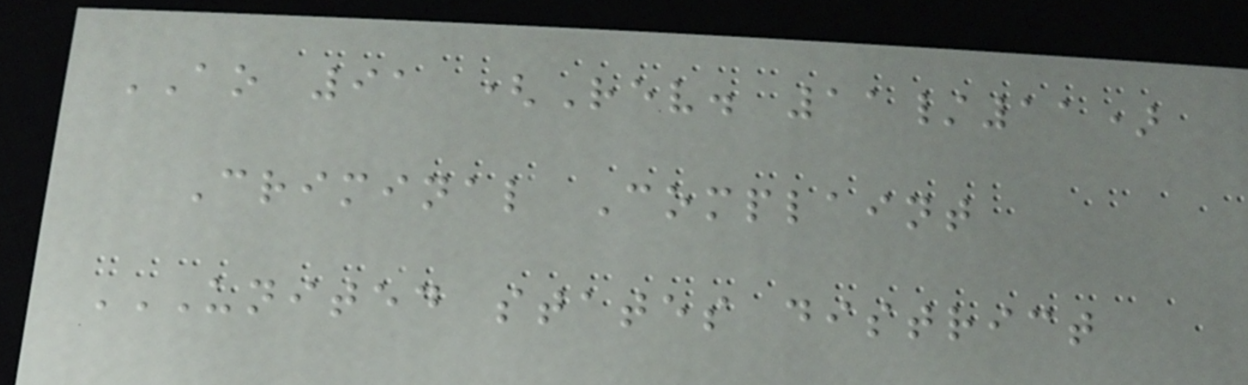AO 91 (Rev. 11/11)
Criminal Complaint
UNITED STATES DISTRICT
